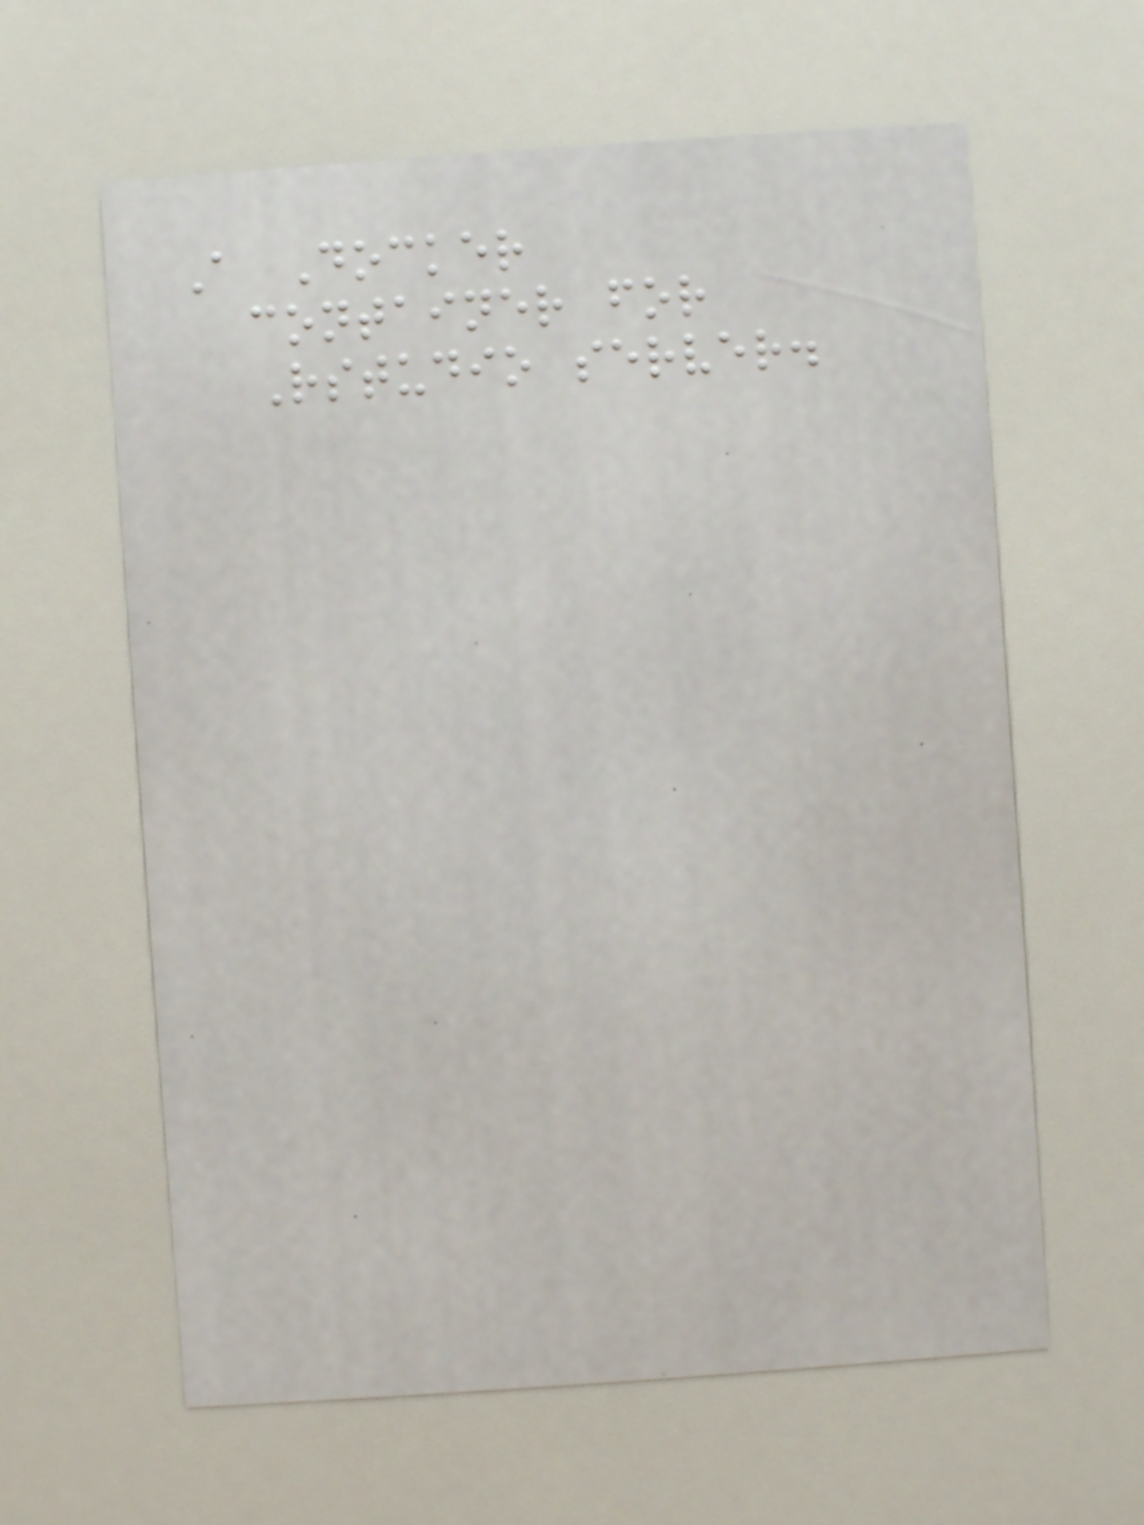A Docker
container for
Rstudio server.
